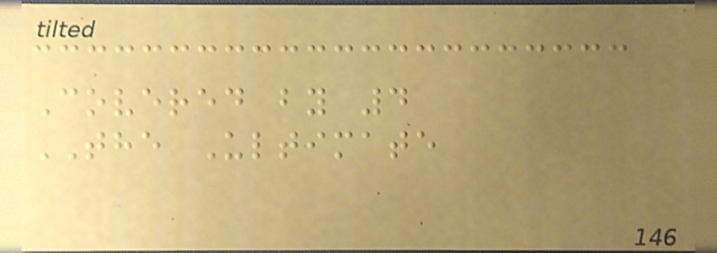Covered by 4
THE Ultimate
